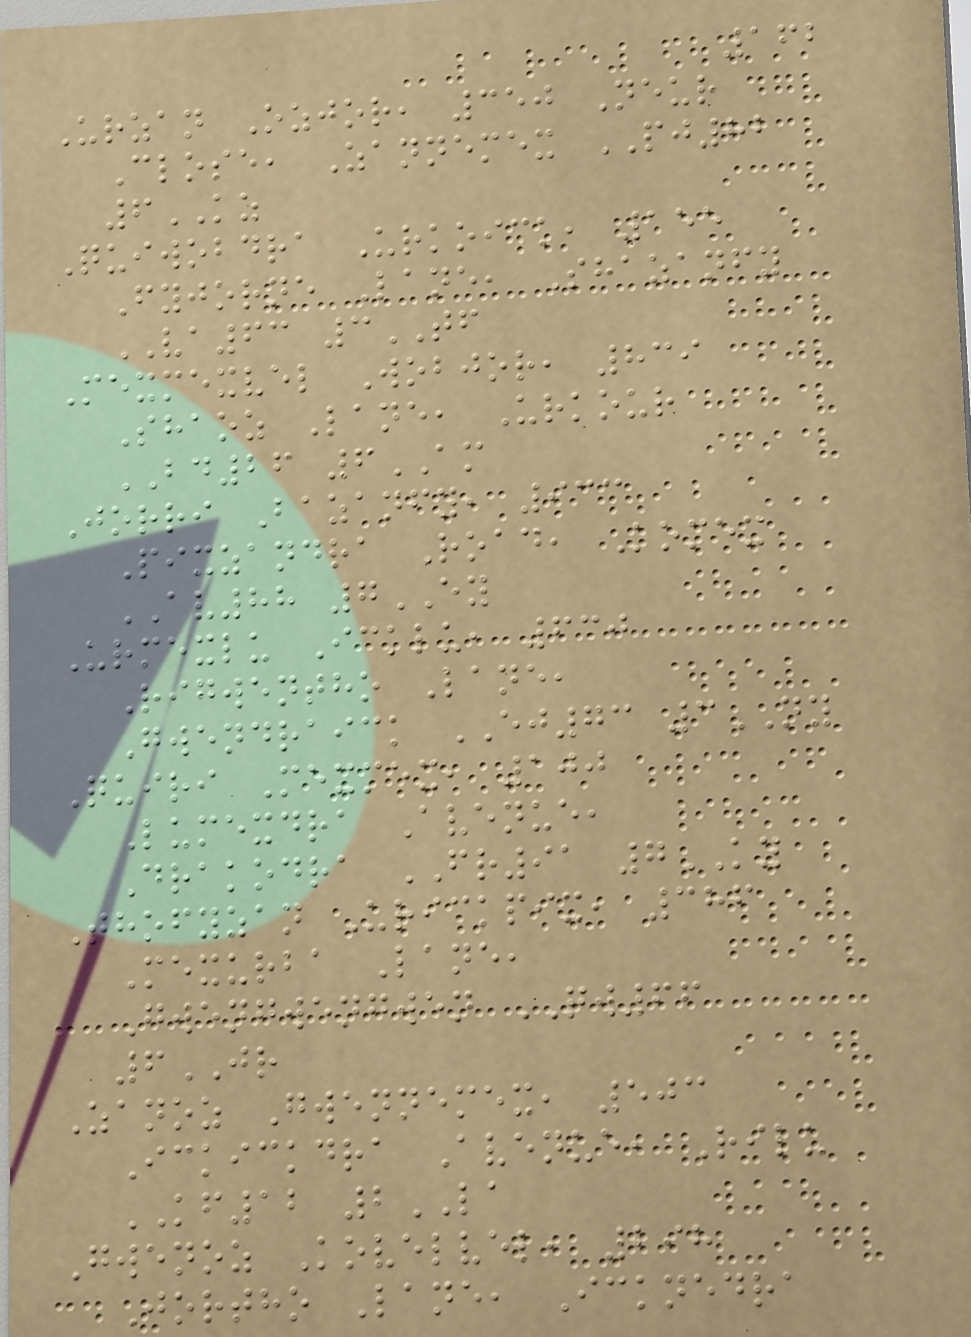162
Urzan Ozjor, 350 Neur
Close, Zannemex PJ82
6KZ
Quiwobdra Urkoick, 155
Fyjorne Lane, Shazanfy
VA63 3TF
Mexmexvel Wobjor, 839
Shaoz Lane, Urkour
BD26 6AM
Jorri Bazanfy, 933
Pixzandra Road, Komex
AV88 7EY
Urmexlu Icklu, 630
Rigwentho Lane,
Gwendraick EJ73 3NY
Quiri Mexmex, 100
Lumexdra Avenue,
Drakodra FR91 7KY
Thofyzan Urickpix, 386
Mexurba Lane,
Gwengwengwen QW66
6JR
Zanoz Gwennemex, 503
Ickickdra Avenue, Rilu
KF12 2LA
Gwenoz Kovelvel, 298
Jortho Lane, Icknedra
